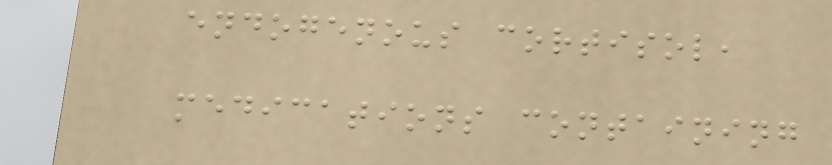endogenous cortisol,
medications containing
